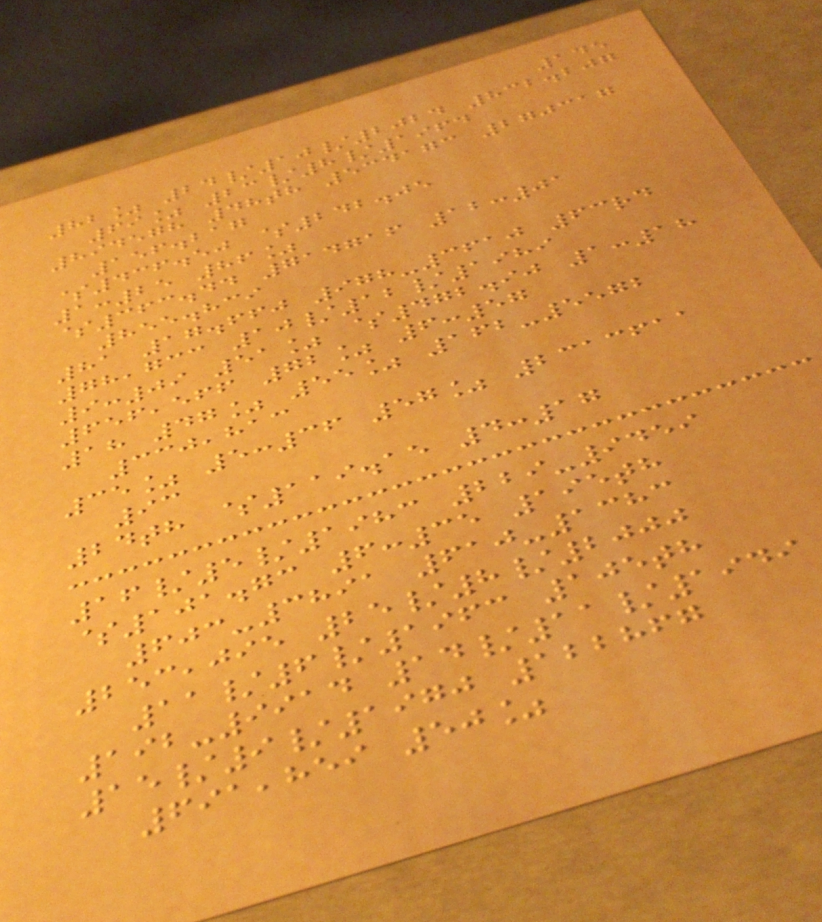145
82% 24/10/2024 832.207
69% 23/8/1964
894578 48th 534173 270317
156.217
$436.50 $242.05
1:25 86%
$363.44 714716 12:01
855.839
81 17.660 978-3610 63rd
78,733 10/12/1989
9:09 51% $472.90 1:18
656,566 72% 6:57
18 47% 55% 162-5572
330,813
35% 5:36 57% 2313611
93
24th $119.15 4:17
16/5/1983 229-9459
$101.73 6:35 195th
603-3891 610-1383
253,095 25/8/2000
11/6/1963 105th
192-9914 14/11/1949
15/9/1970 122867
691,859 50%
